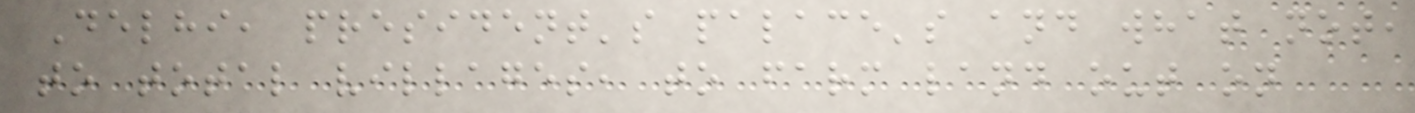Delhi, president's palace's and what not,
to total villages, to farm land out on
